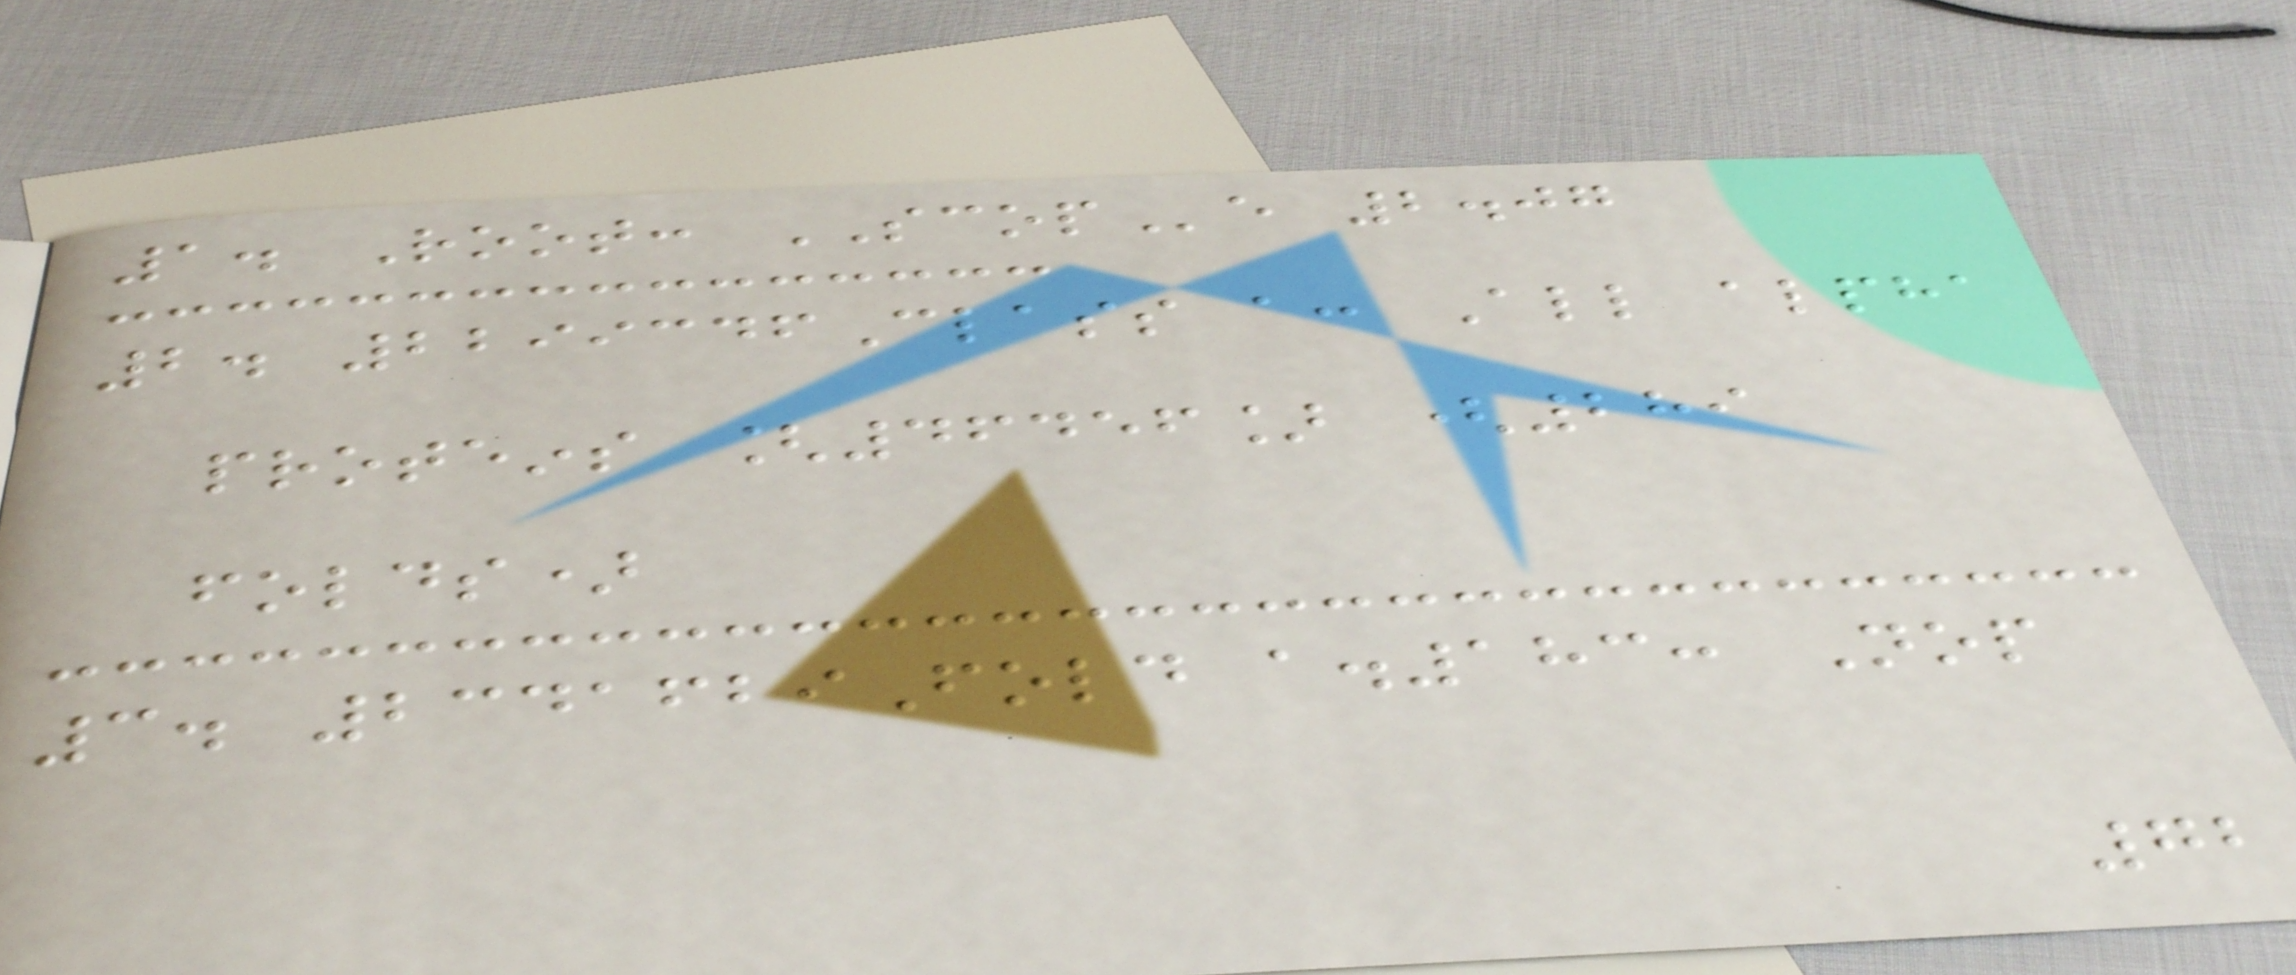1. Root: SCOPe 2.07
2. 2299346Class a: All alpha
proteins [46456] (289
folds)
3. 2341629Fold a.183: Nop
72
